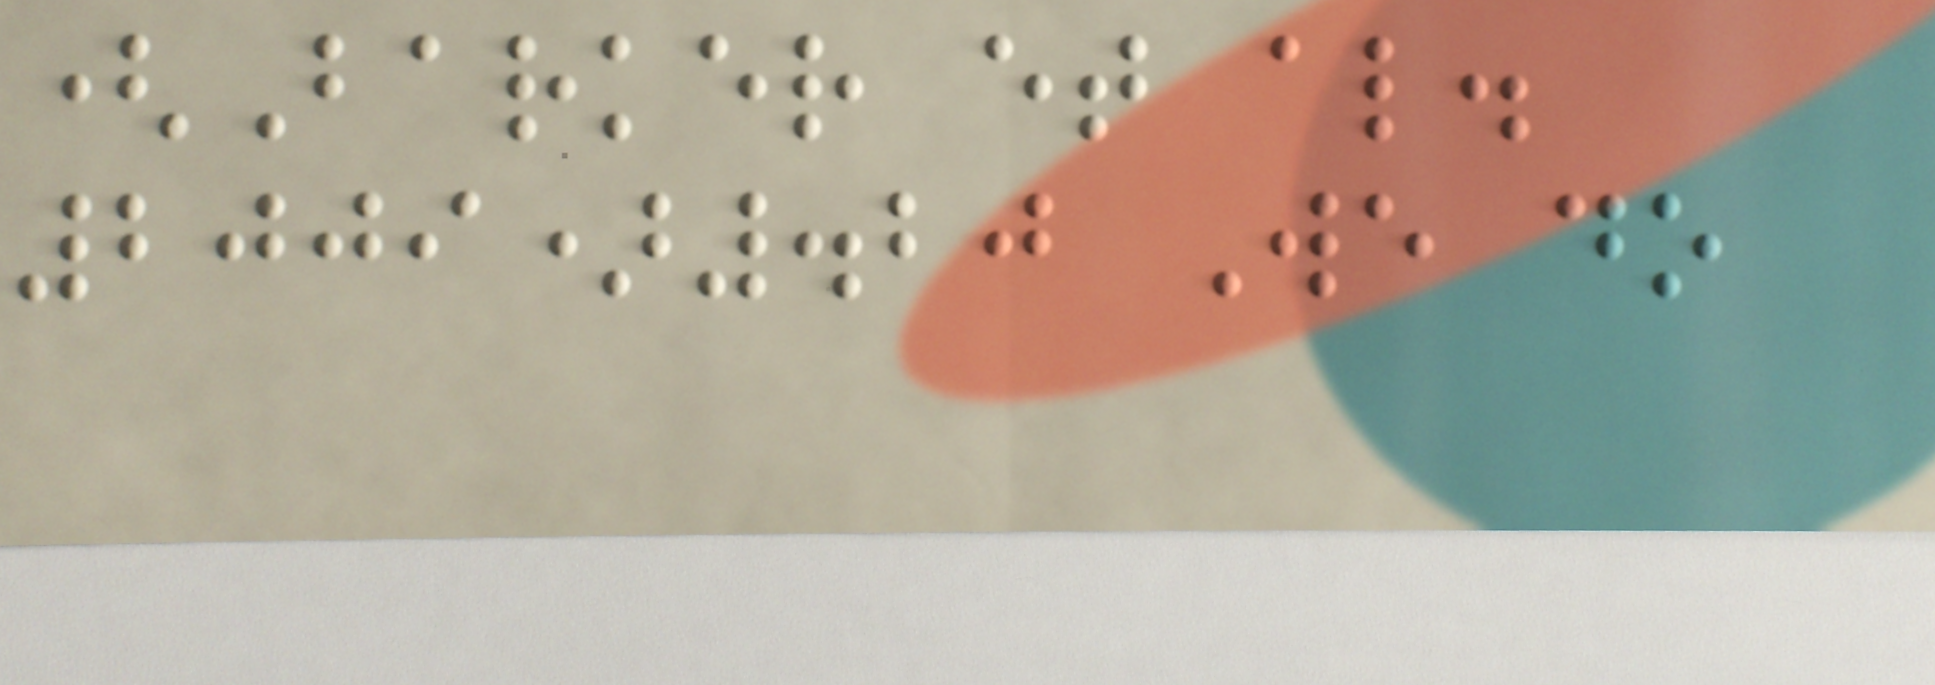(Barker et al.
2009).20 We do
